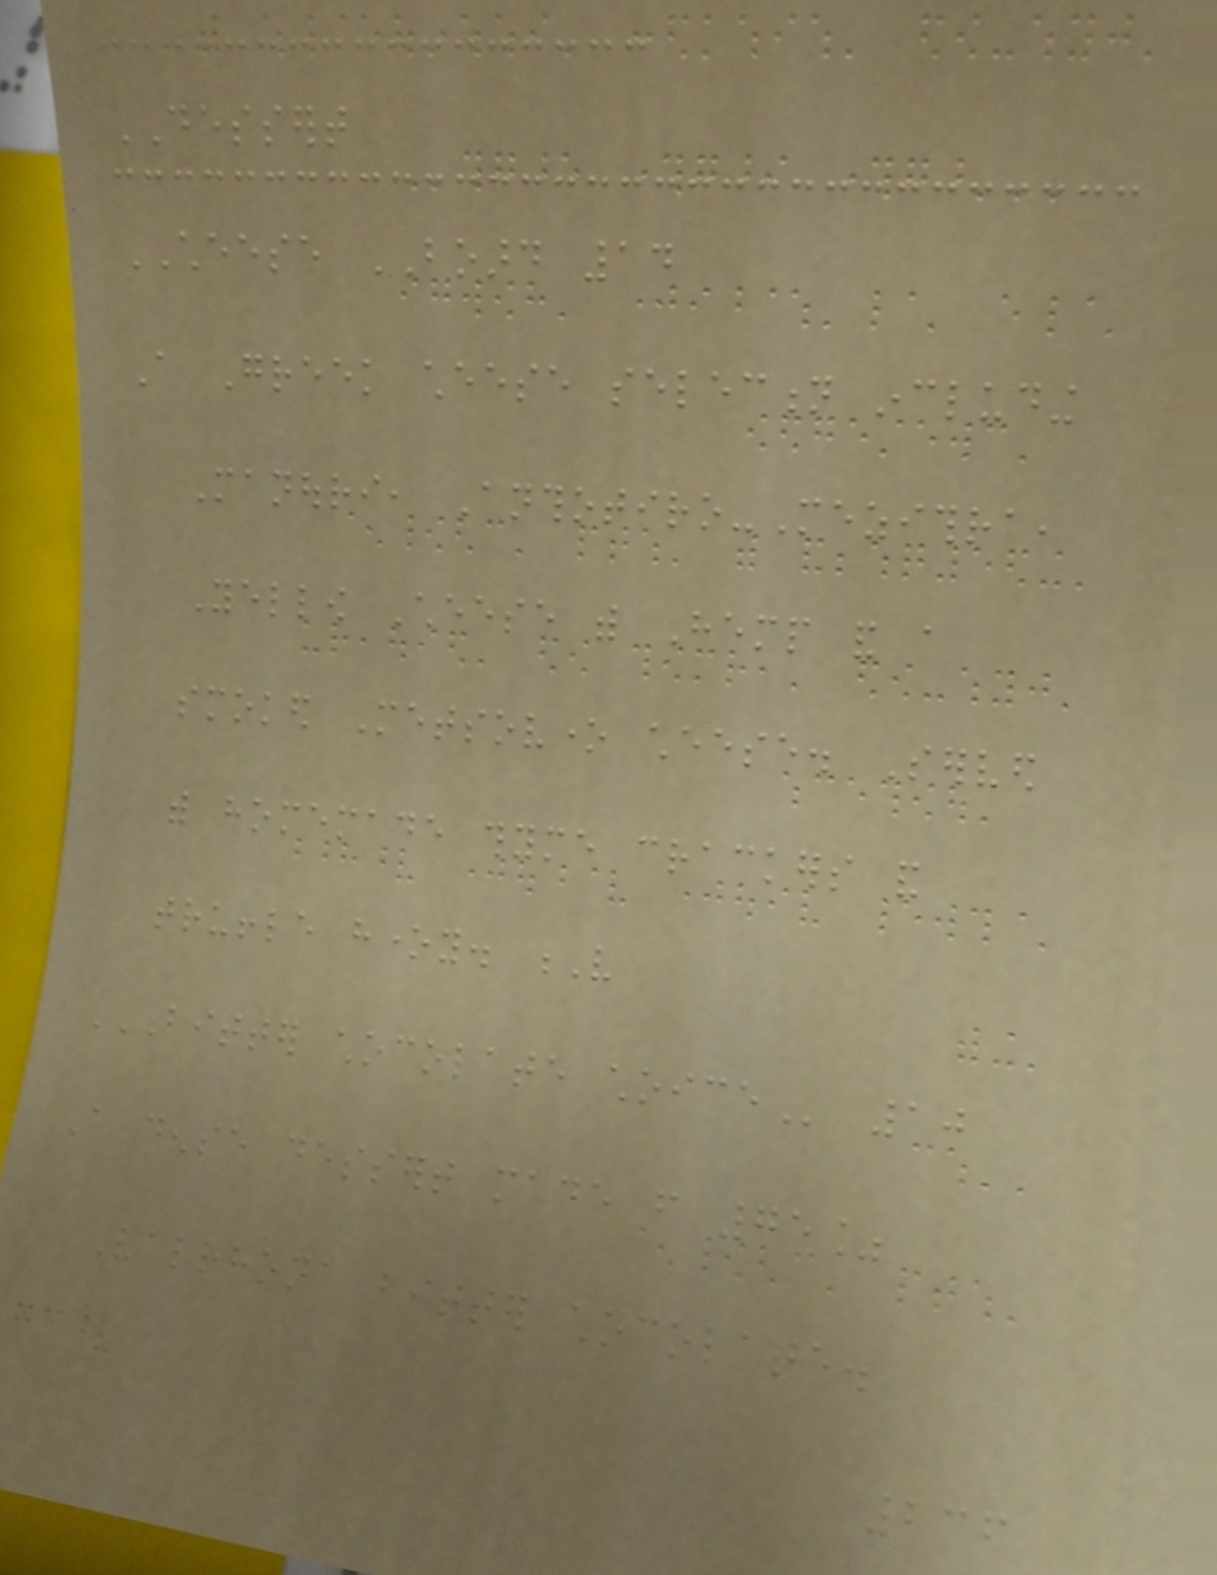DESSERT
CHEESE BOARD 14
A Greek cheese selection including
Manouri, Anthotiro-Mezithra,
Yellow Cheese with Hemp and a
smoked Metsovone cheese. Served
with homemade thyme crackers and
truffle honey. V
BITTER CHOCOLATE CHOICE 10
A dense dessert made from 75%
Valrhona bitter chocolate.
236
